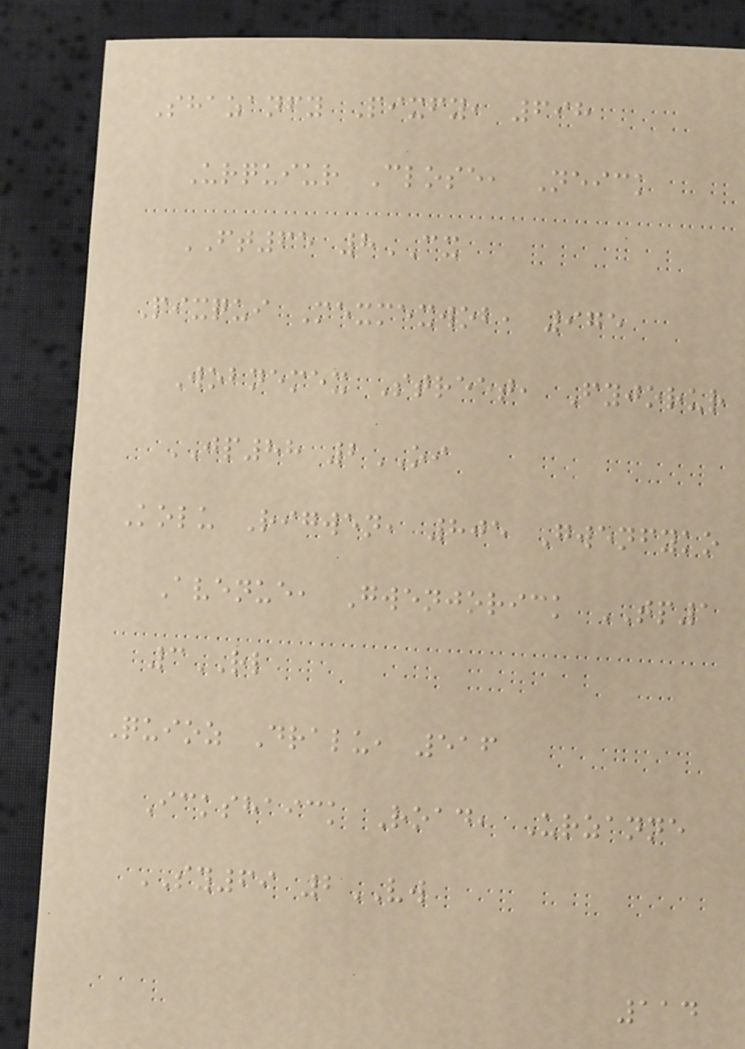Shazanfy Pixfy, 698
Urquiur Close, Neick
FT65 8CX
Pixqui Mexmexwob, 975
Wobnemex Street, Fyjorur
JP88 2OI
Kolu Rigwen, 805 Gwenfyko
Avenue, Gwenjorick TP1
3RL
Quioz Dralu, 516
Ickshaick Road, Urzanne
SY69 2VW
114
